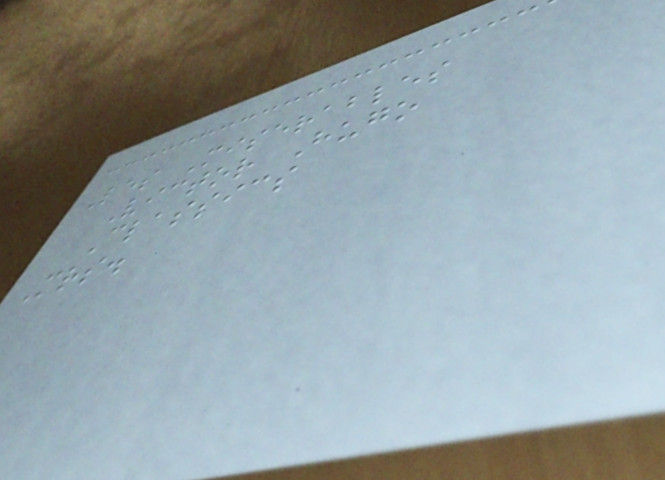Les Miserables
Victor Hugo
Classics
Mrs.
